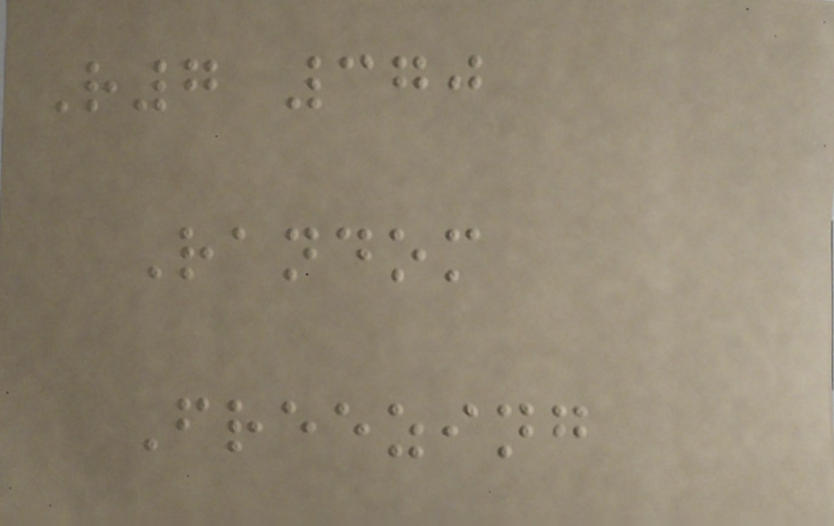R7 370
Random
Freezing
